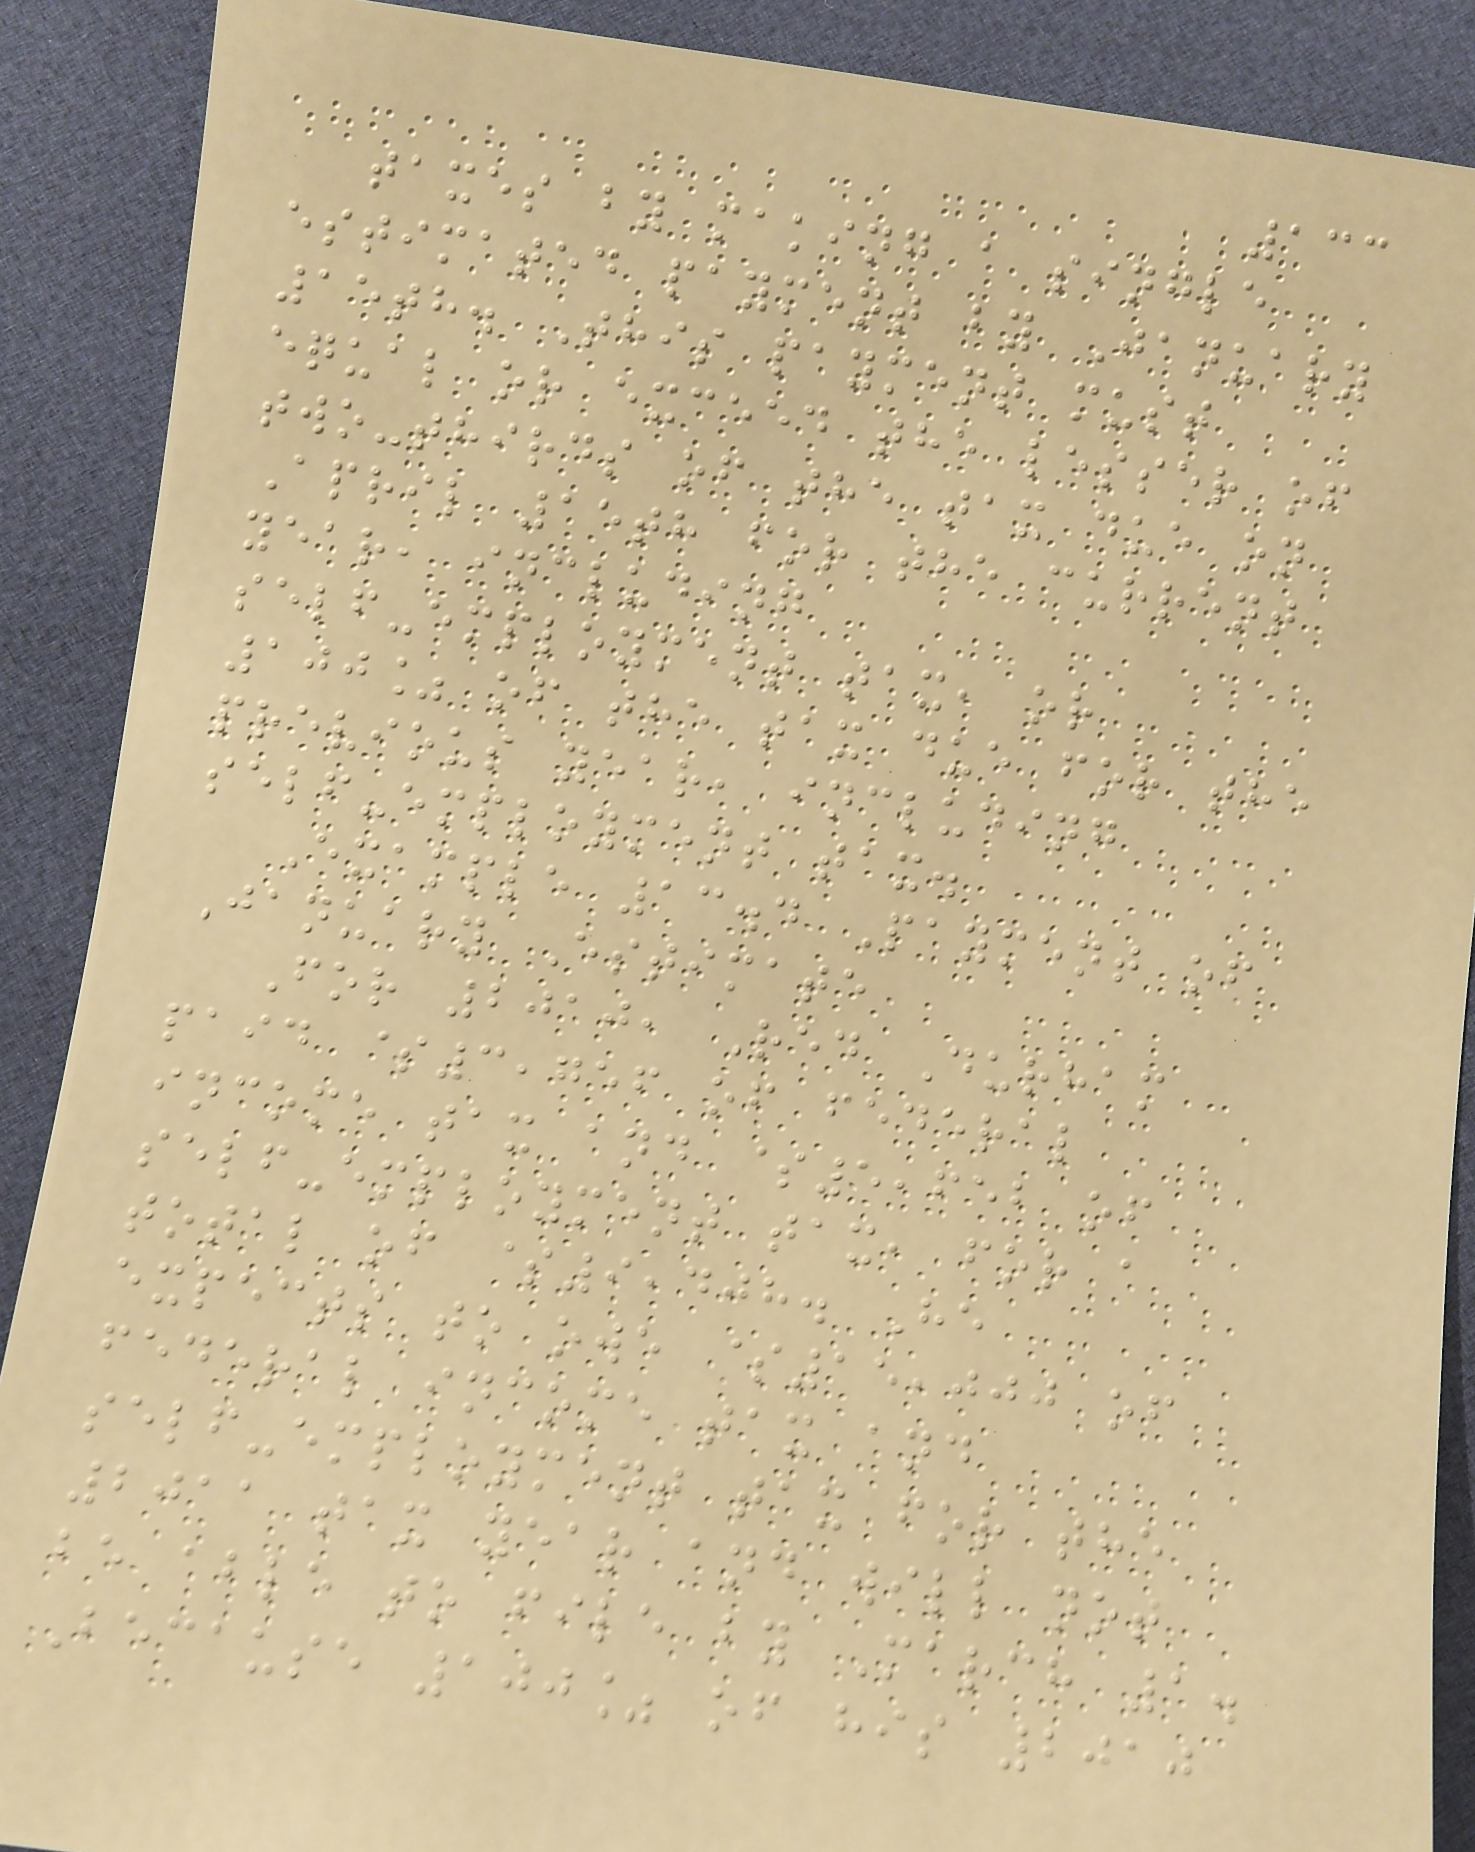133
taxes by making a single
estimated payment by January
15th. This payment must
equal or exceed the lesser of
two-thirds of the tax due on
April 15th for the current
year, including
self-employment tax, or
100% of the tax due for the
previous year, including
self-employment tax.
Example 13.4 Payment of
January Estimate
For 2010, Red Durham
paid $3,756 of federal
income tax and $5,652 of
self-employment tax, for a
total of $9,408. He
expects to owe $15,000 of
federal income tax and
self-employment tax for the
2011 tax year and will not
be able to file by March 1.
Because 100% of his 2010
